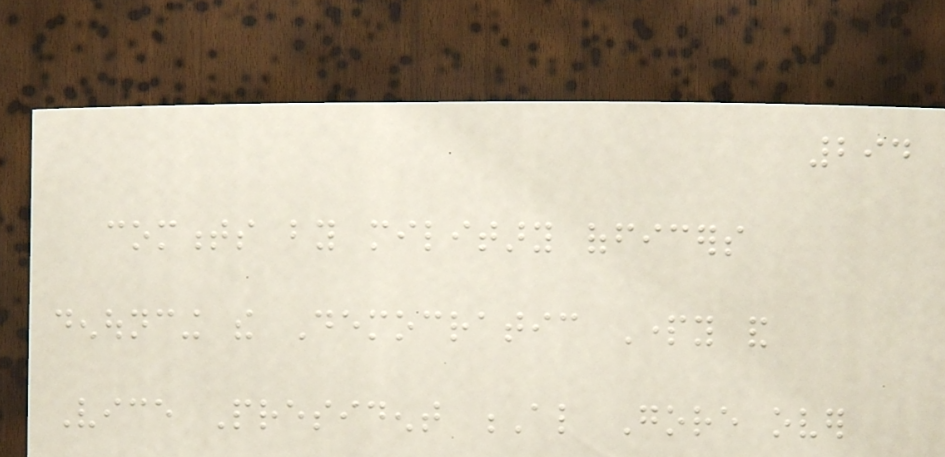294
comments by military officers
denouncing the Democratic Party and
Vice President Al Gore over
